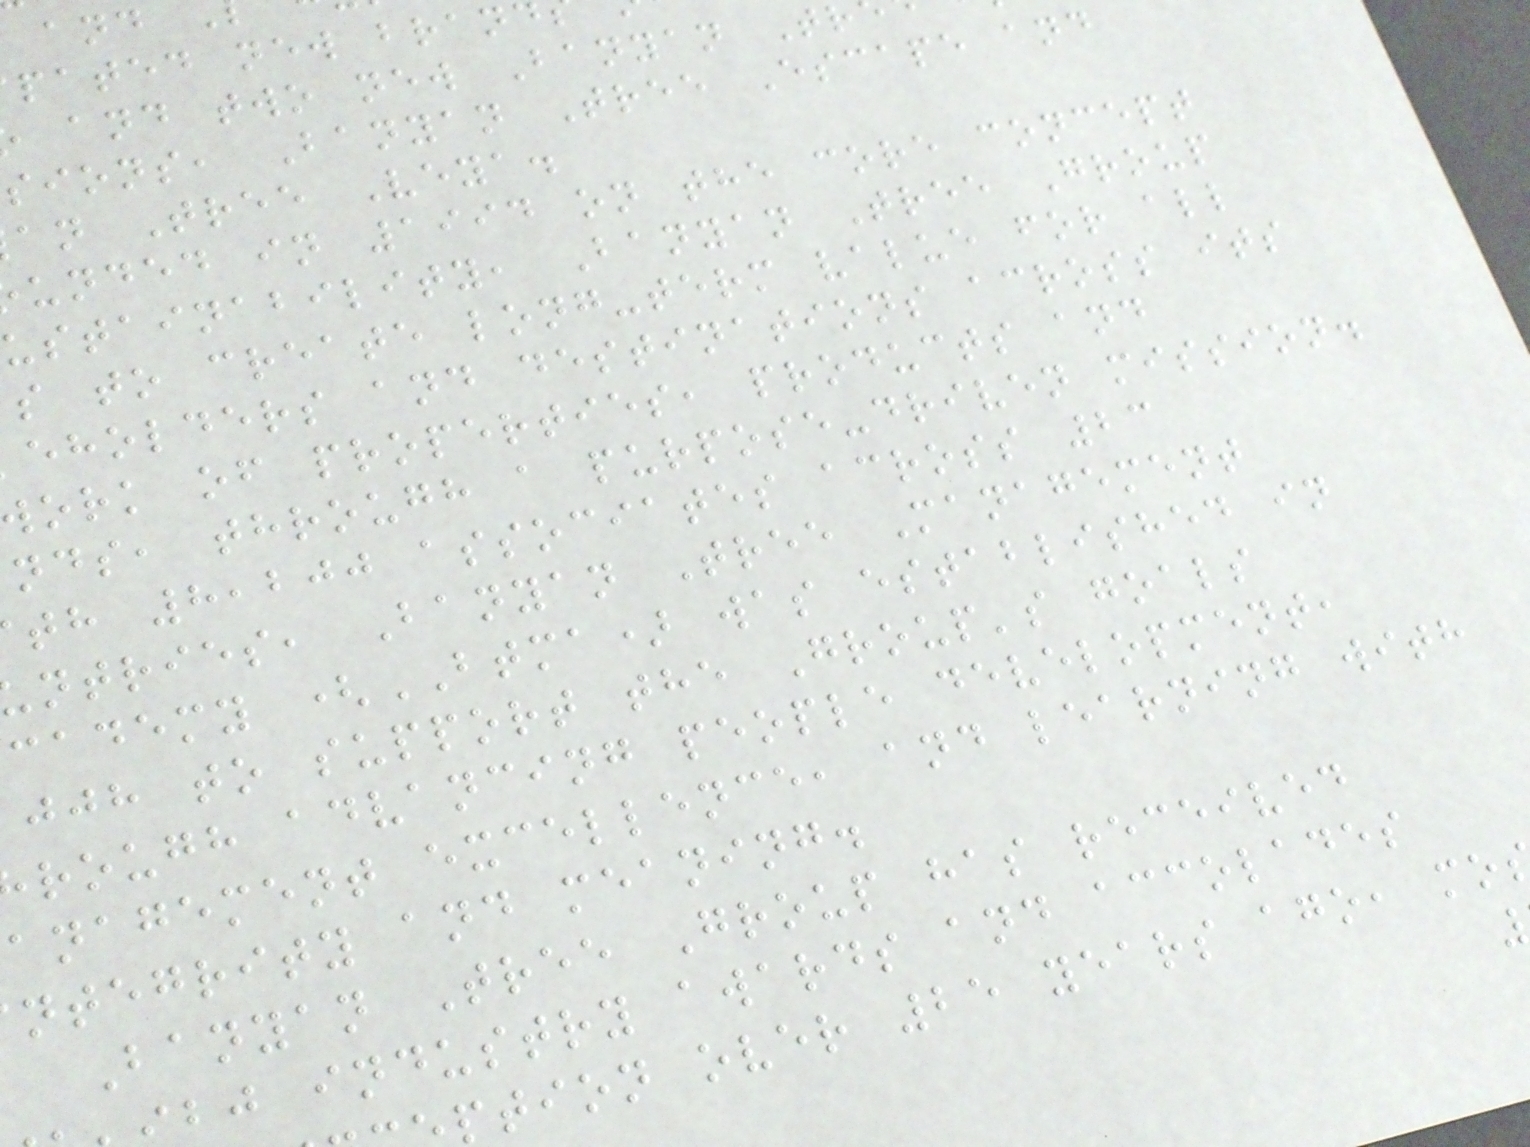pated new bran
and two new Banyan Tr
sions, Banyan Tree Escape and
an Tree Veya.
unded in 1994 on the core concept
ustainability, Banyan Tree Group
s to create long-term value for all
eholders and destinations across its
ork of properties, products and
nds, through a purpose-driven mission.
th 8,200 associates across 23
ntries, Banyan Tree Management
cademy (BTMA) was established in
jjh to support the Group's goals
rough advancing people development,
anagement excellence, and learning with
ntegrity and meaning.
Banyan Tree Group has received
bj industry awards and accolades
ption over 25 years ago, mo
